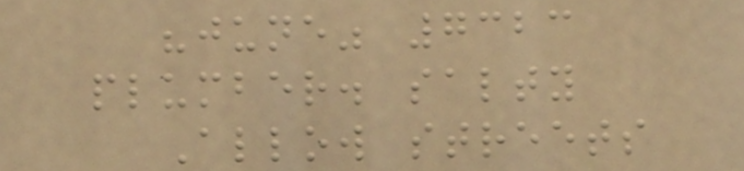"june" 7323
plumber. salty
Allow streets
